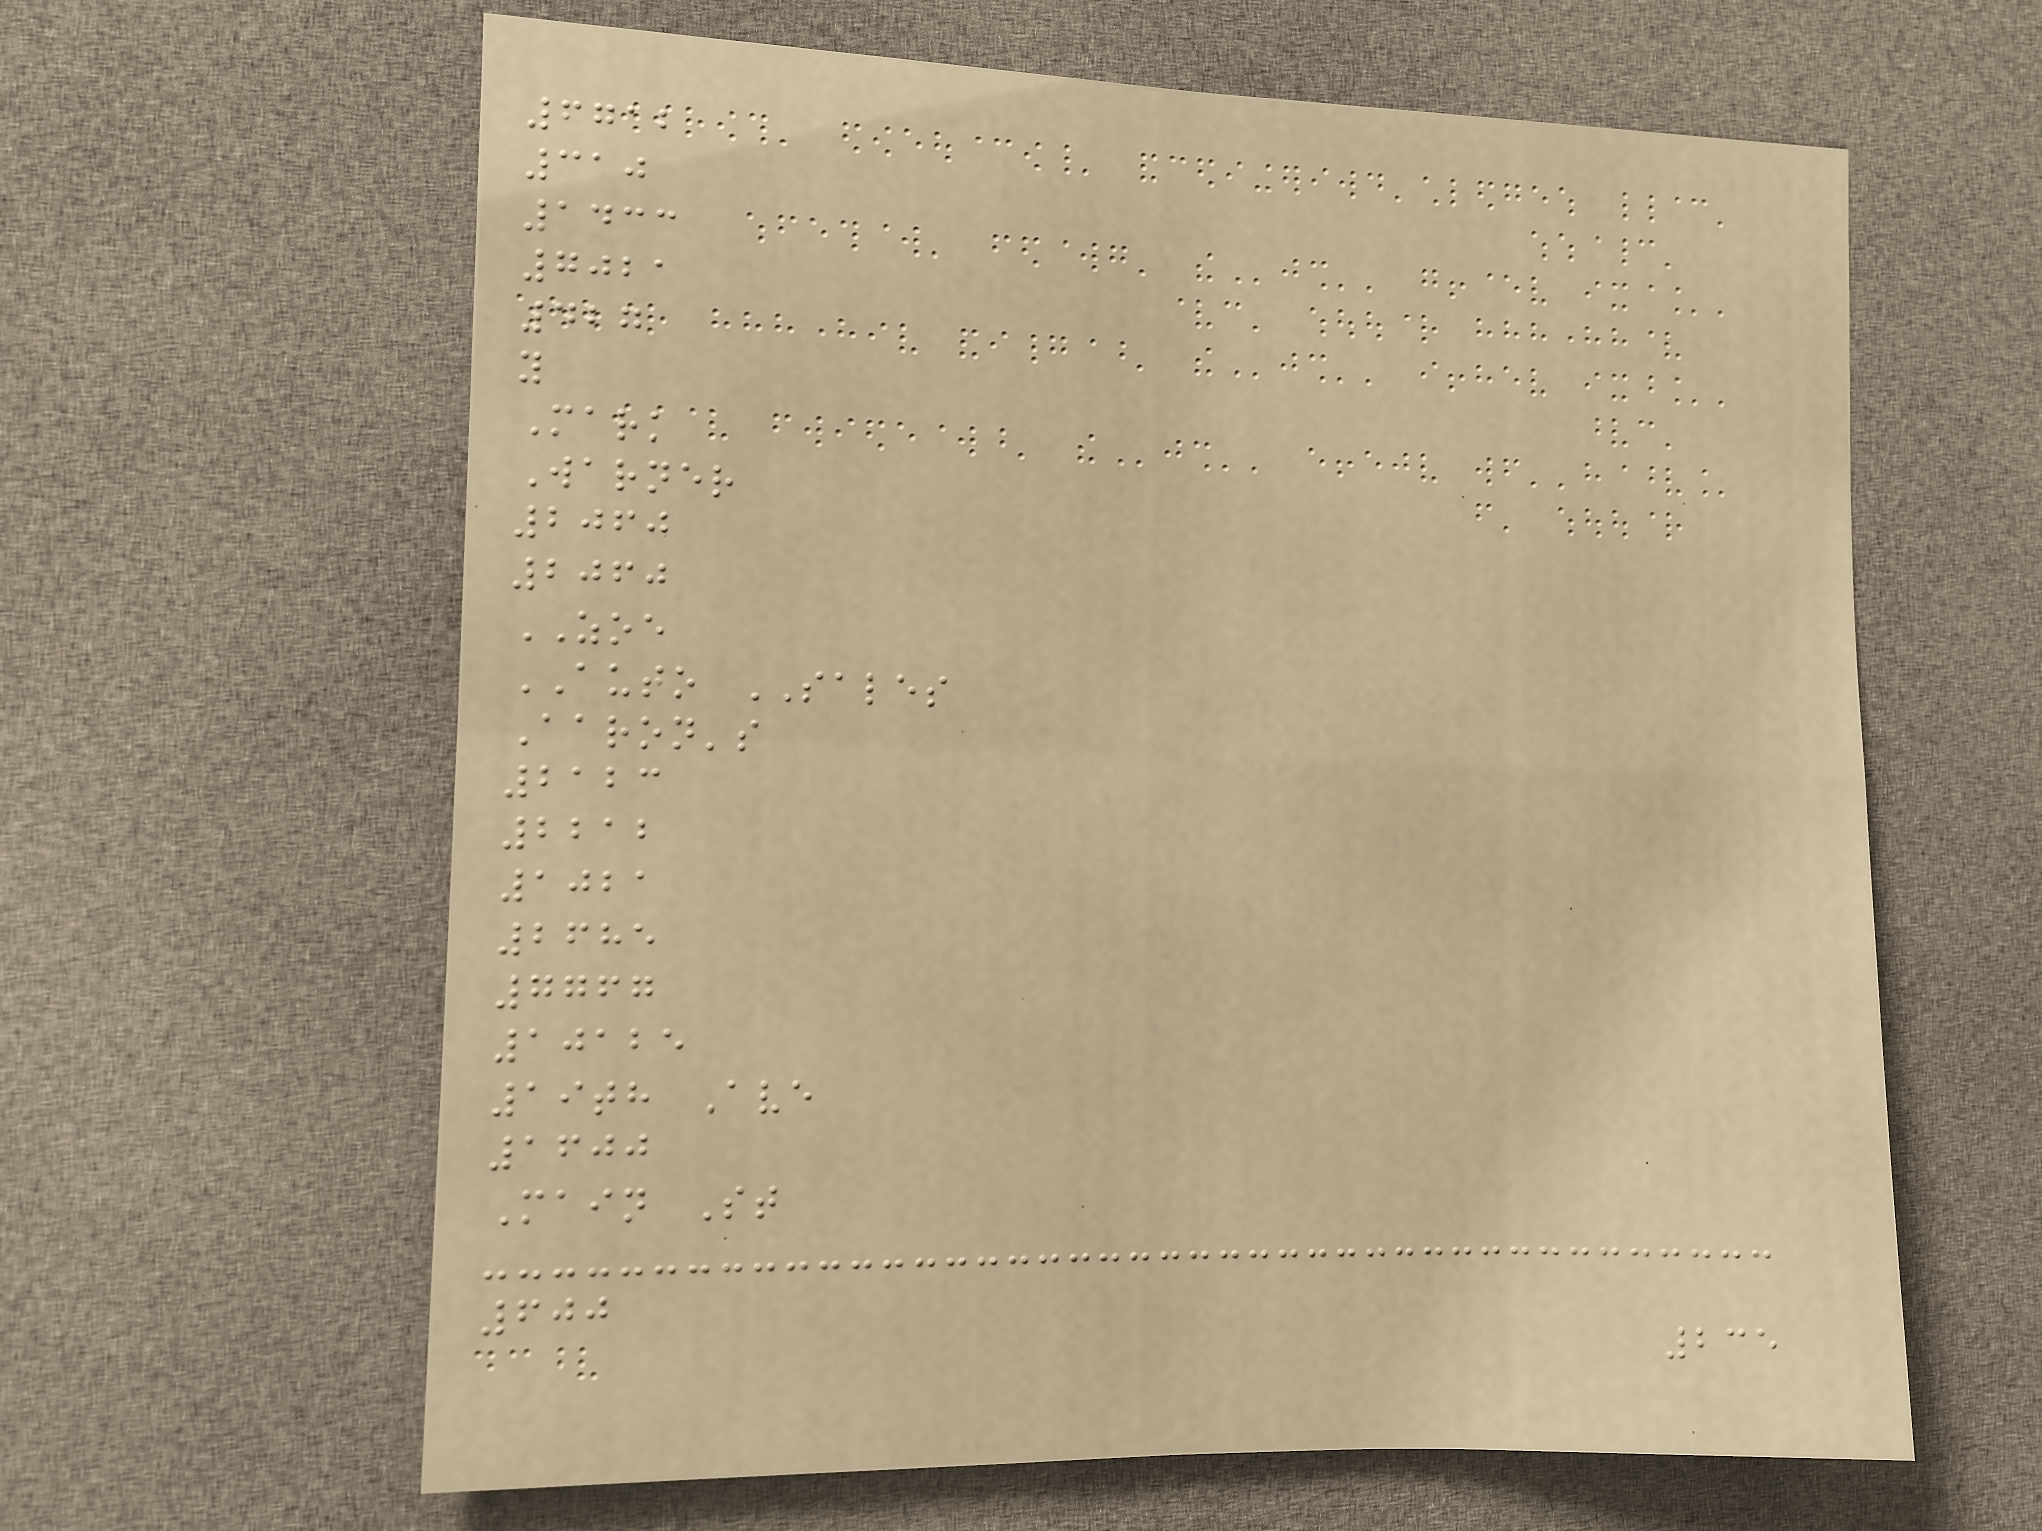6712
310
1433
7021
427
y
Mark
Warner
2060
2060
ZOE
AUTO SALES
Aaron's
2123
2212
1021
2685
7767
10125
19th Ave
1600
Main St
600
235
